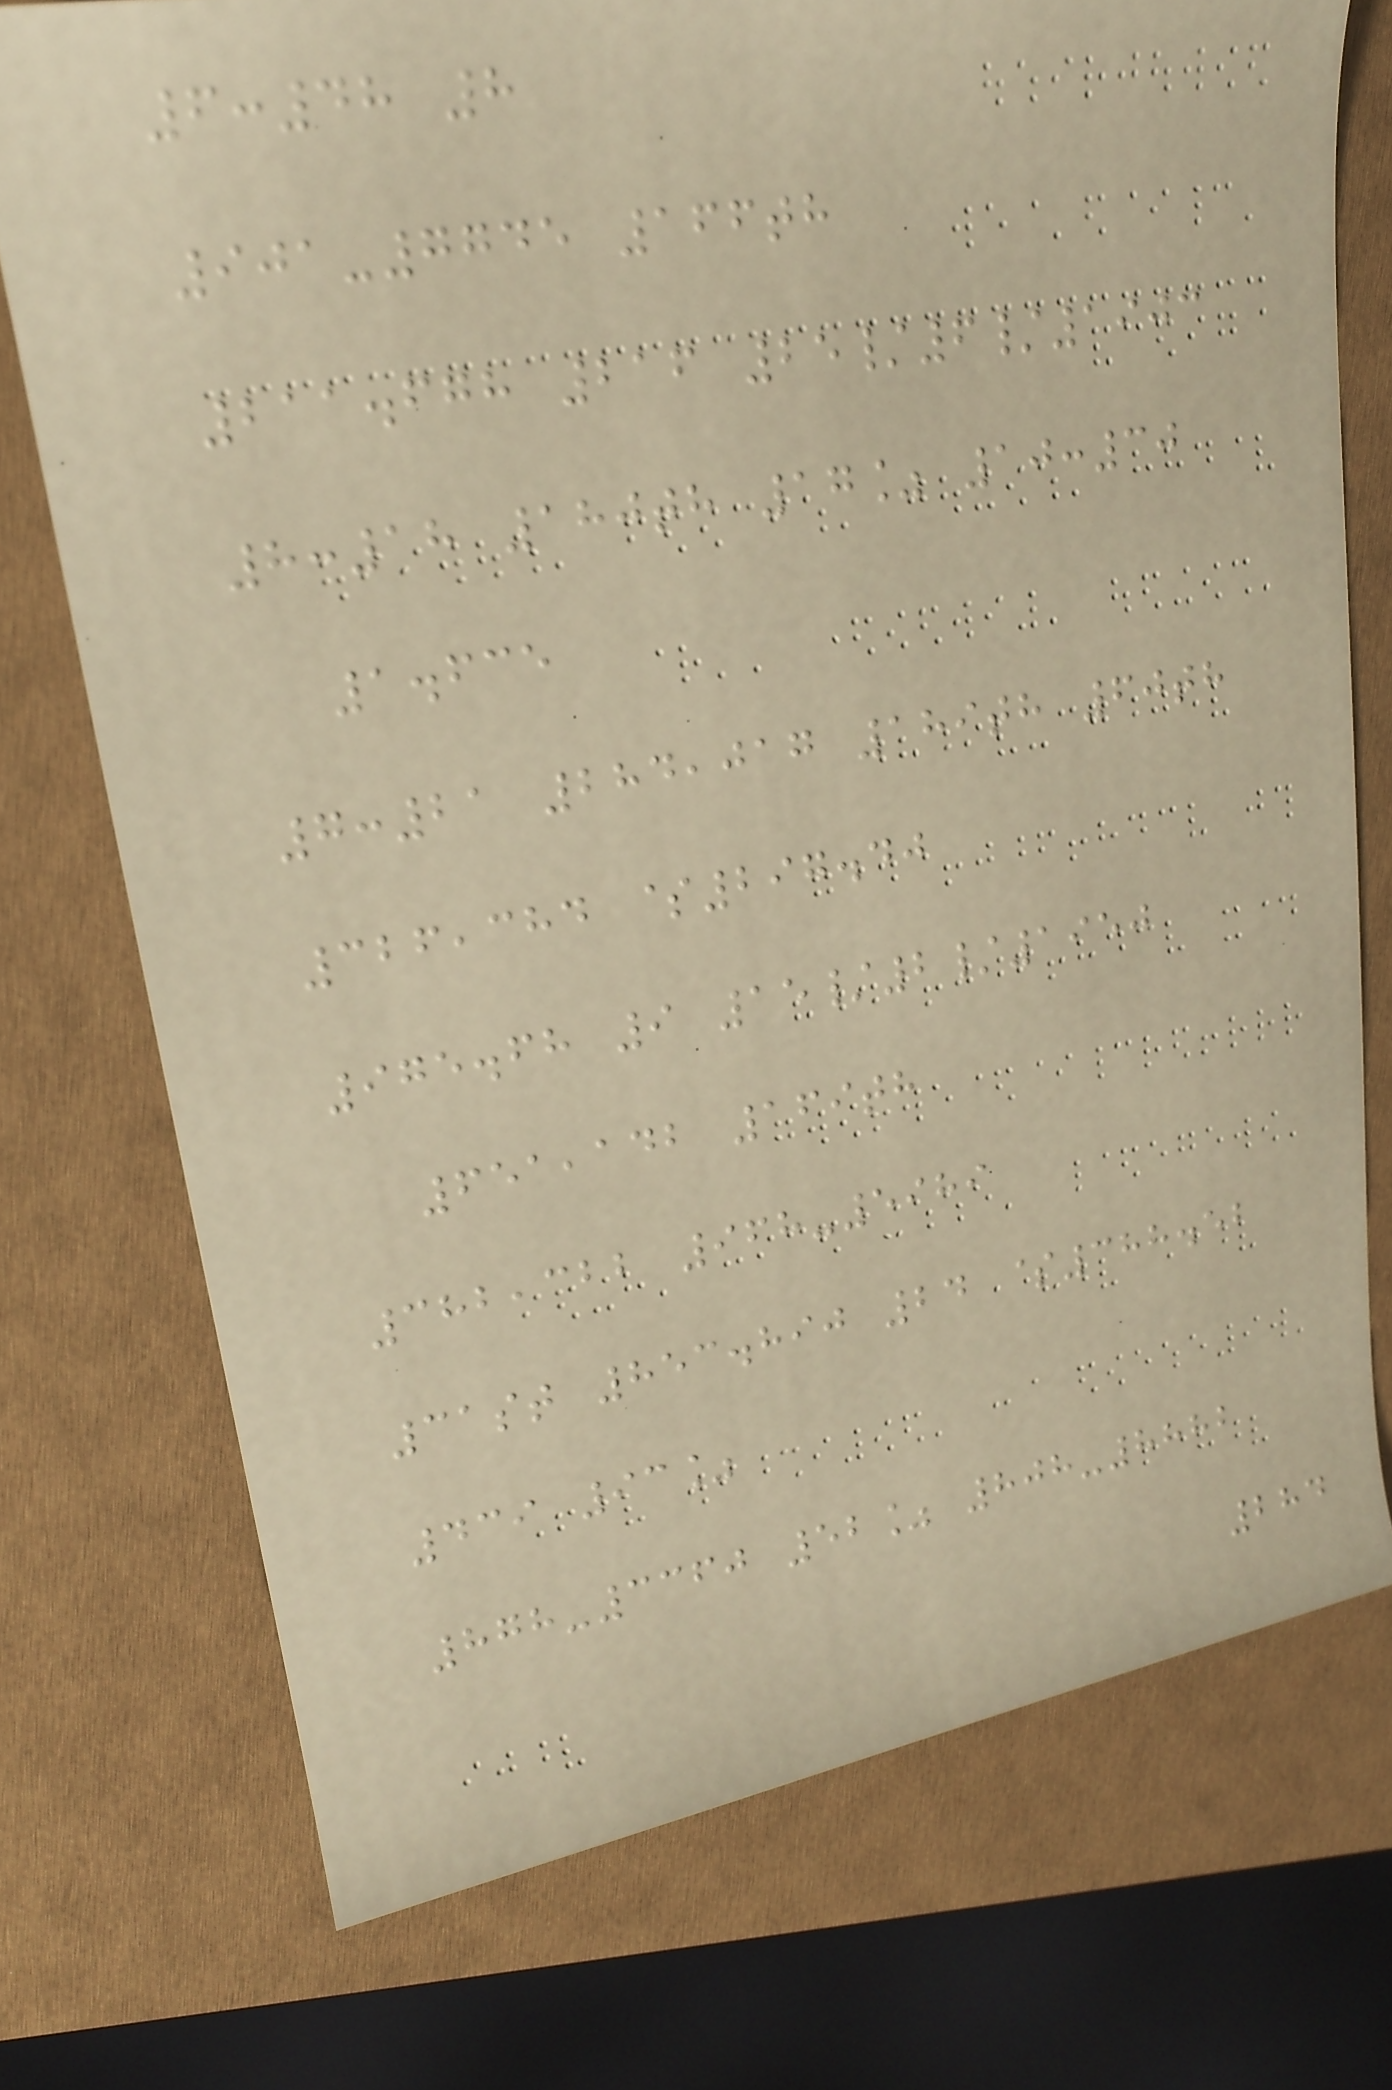6:48 8
901-7745 166th
211.678 216 25/6/1903
8:18 180th 17% 10:30
1.635
7:21 284,017 189th 60th
326,384 $297.40
975.68 9 15/2/1950
651,142 169th
382,322 968-5989
31st 853.890 24 $388.52
439 93%
878-3360 52% 808-8882
284
